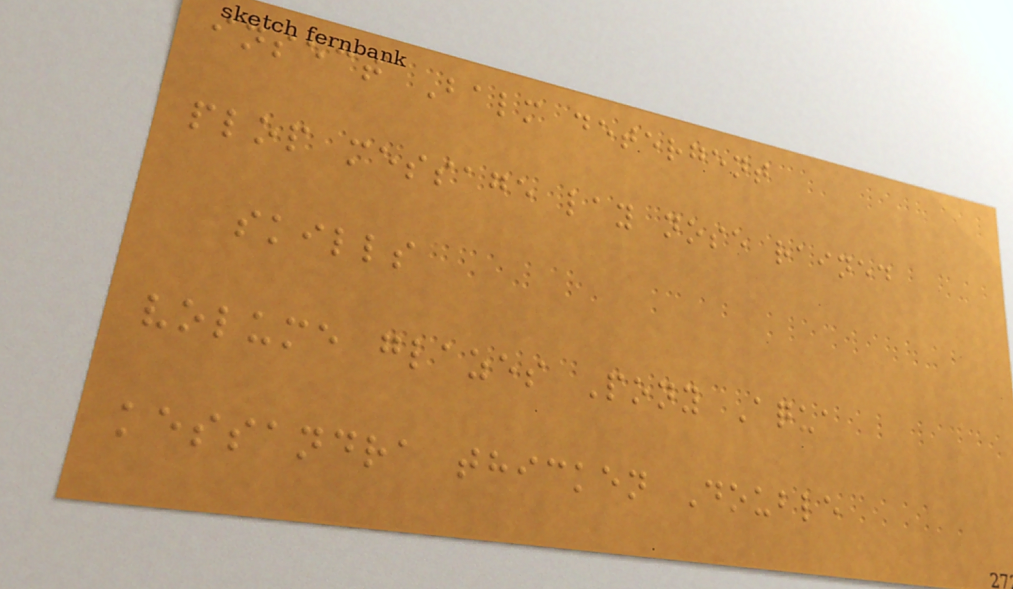insect Balm detergent
plop message lay nose rained
skills
volume glazes Pony Aqua
kessandra thicken Double
